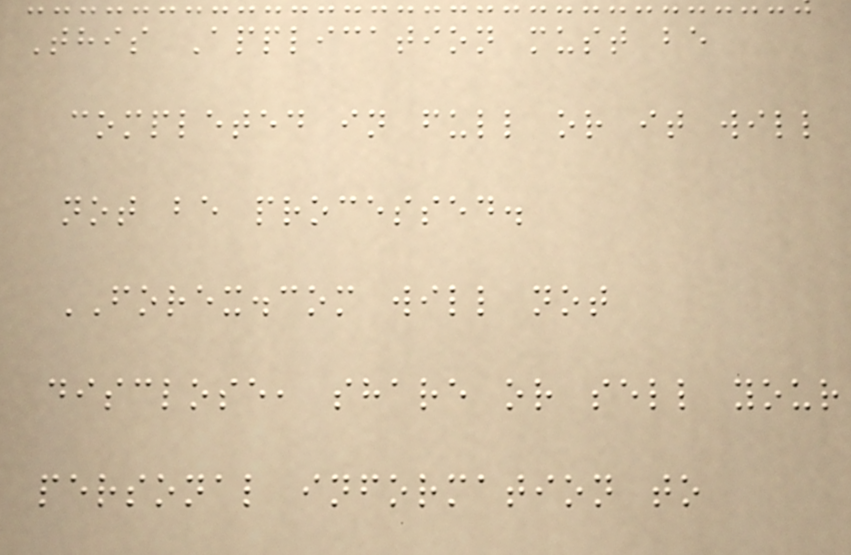This Application must be
completed in full or it will
not be processed.
FOREX.com will not
disclose, share or sell your
personal information to
